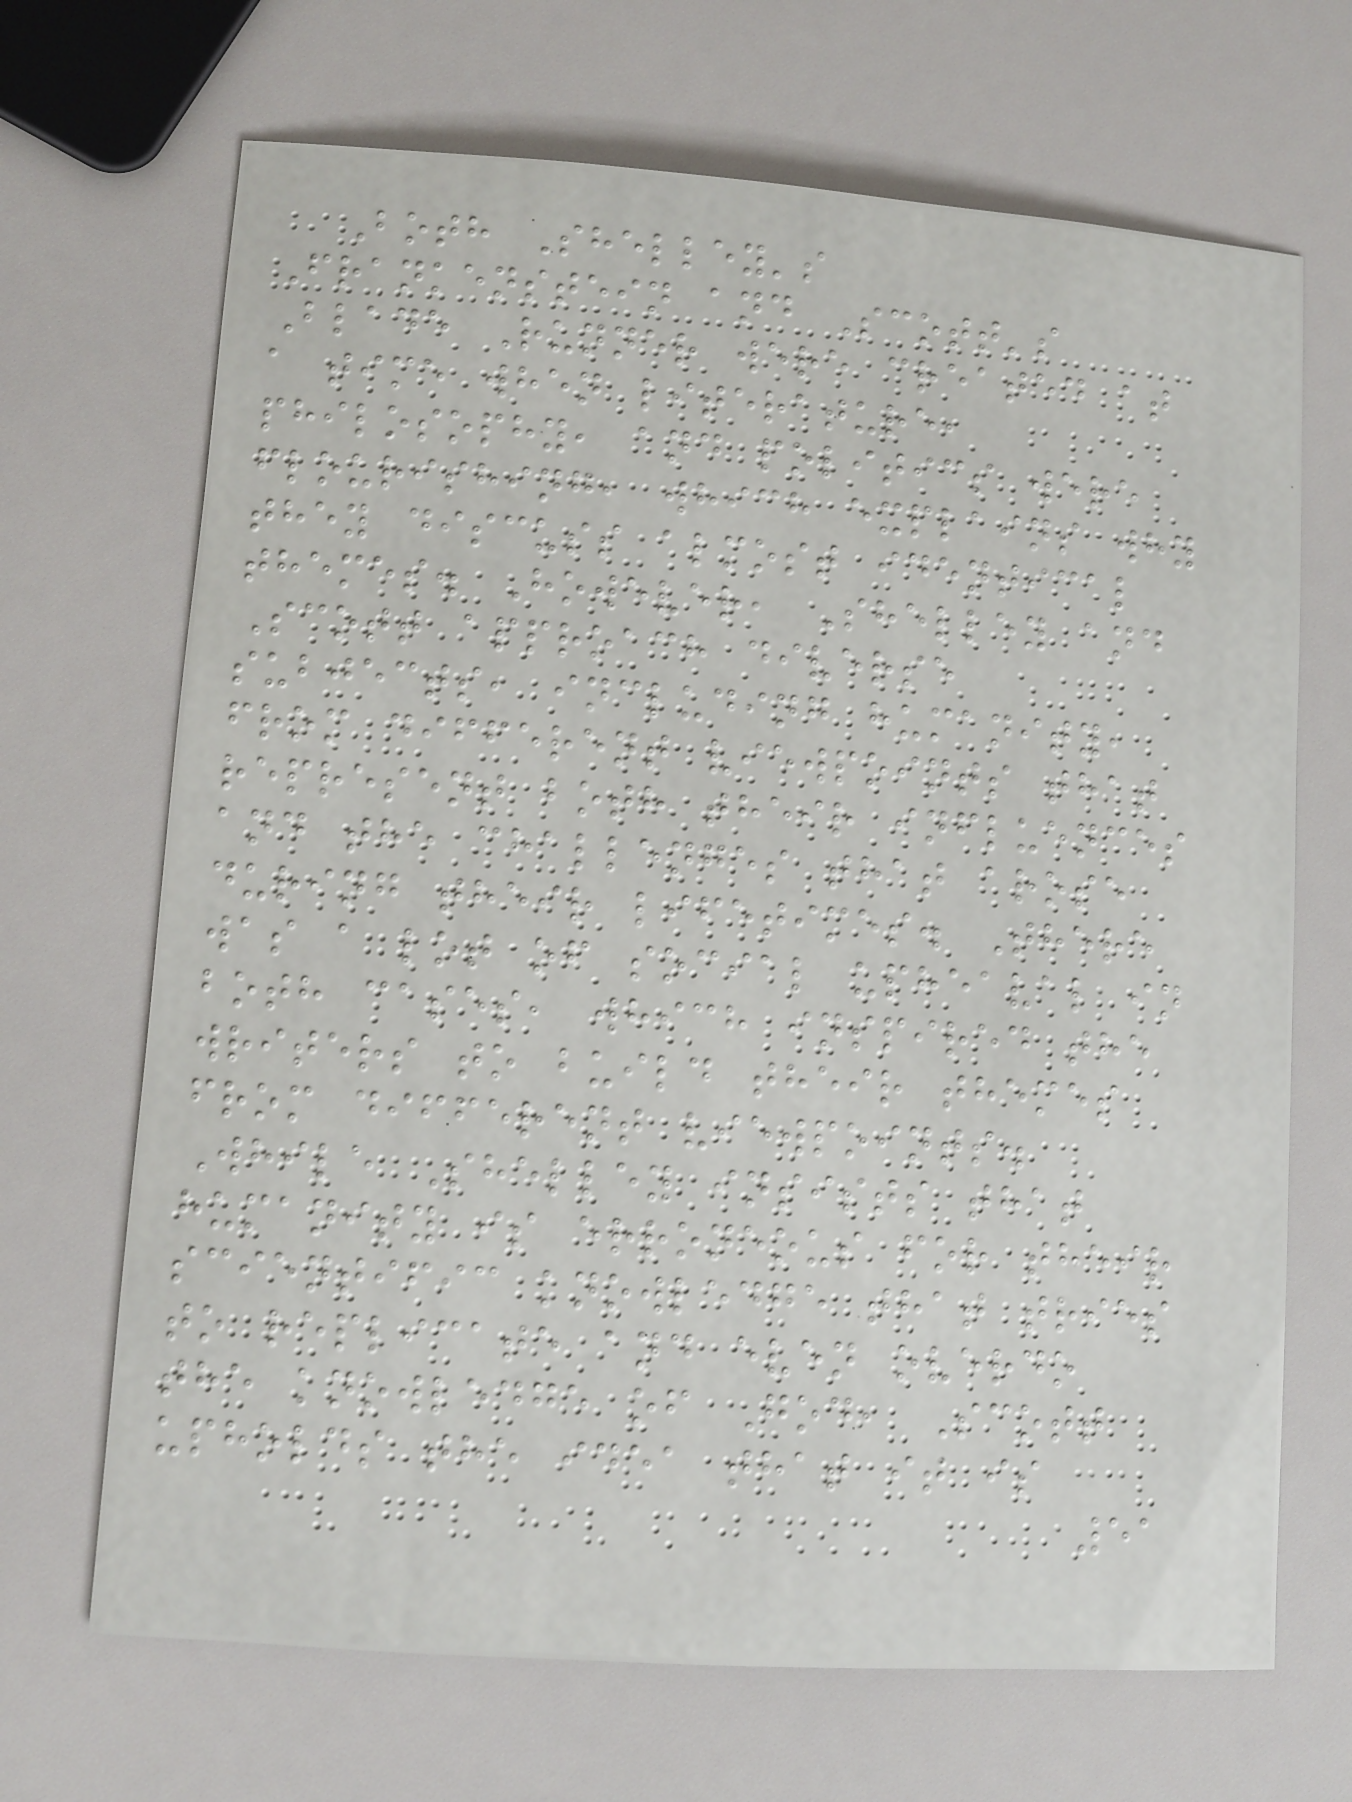Both Shelley's
Frankenstein and Scott's
Blade Runner were created at
a time when literature,
philosophy, and politics were
flourishing, which explains why
they discuss almost identical
themes. However, Shelley and
Scott approach diverse
subjects, including humanity,
from different viewpoints that
represent both their influences
and the challenges that arose
during their lifetimes. There
was a lot of social upheaval in
both cases, which inspired the
writers to build their themes
from different viewpoints.
While Shelley insists that
humanity is erroneous for their
scientific knowledge that tries
to replicate and even overdo
the knowledge of God, Scott
upholds the idea that it is
51
